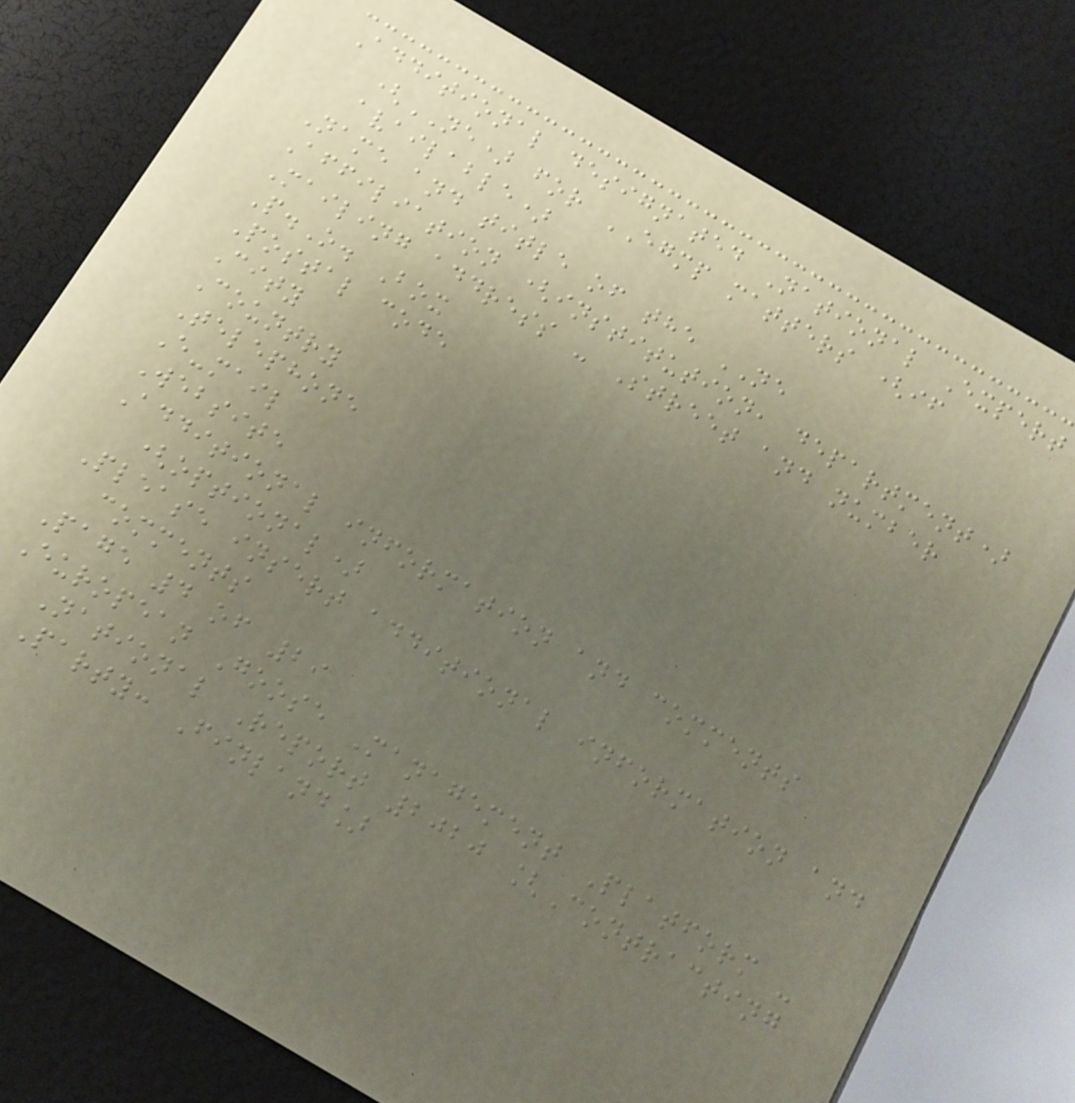Additional designated National Expert
(NE) for EGMP matters (if
available)
Name and title of the NE
Affiliation (institution, department)
Mailing address - Street and number
P.O. Box
Postal code
City
Country
Telephone
E-mail
Website
Additional information and comments
(optional)
Please insert additional information and
comments
Page 4 of 29
European Goose Management Platform -
National Report 2020 [Contracting
Party: Finland]
